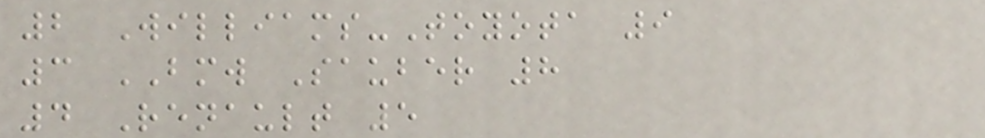2 Williams-Toyota 9
3 BMW Sauber 8
4 Renault 5
